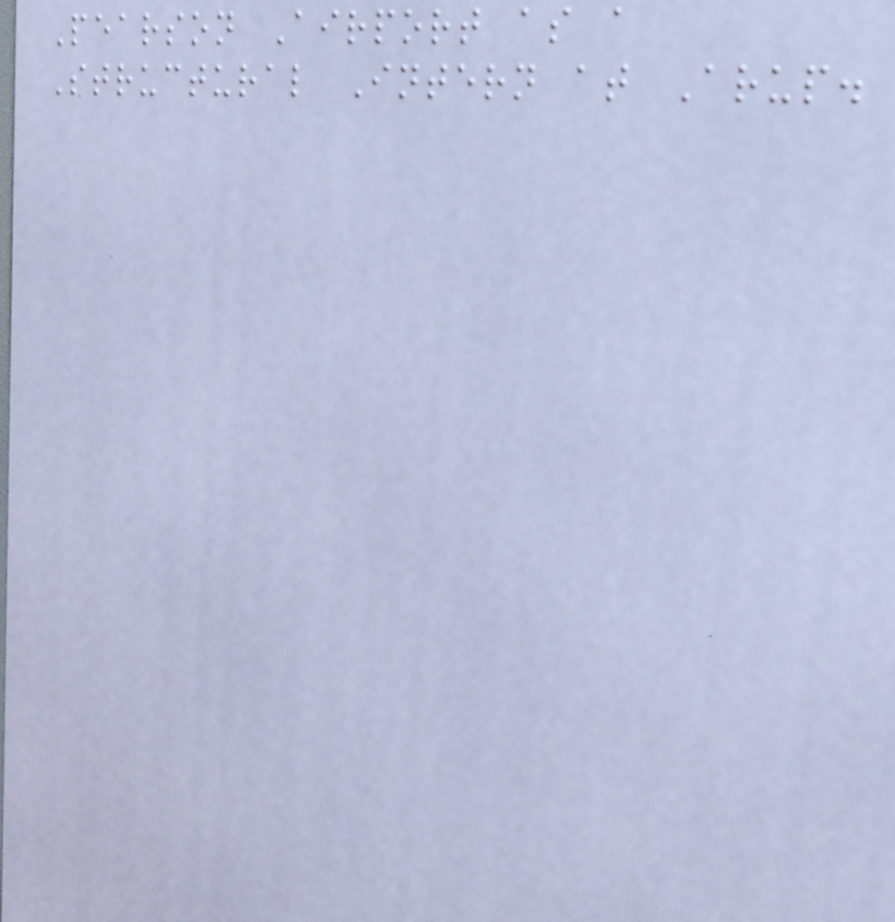Pearson Airport as a
Structural Intern at Arup.
